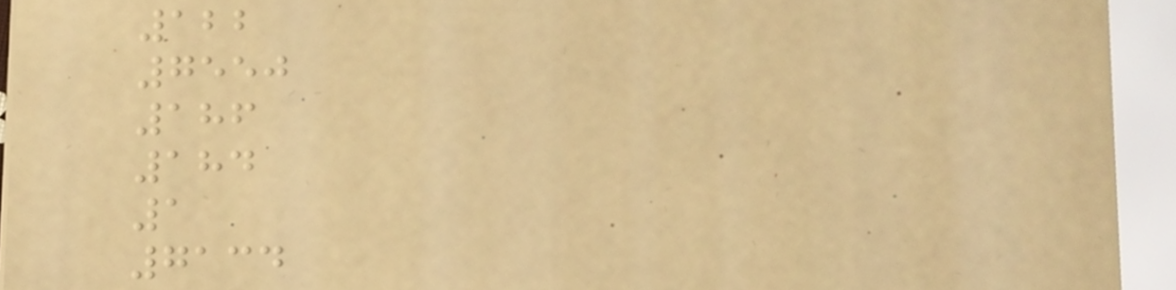122
7550
186
184
1
7134
